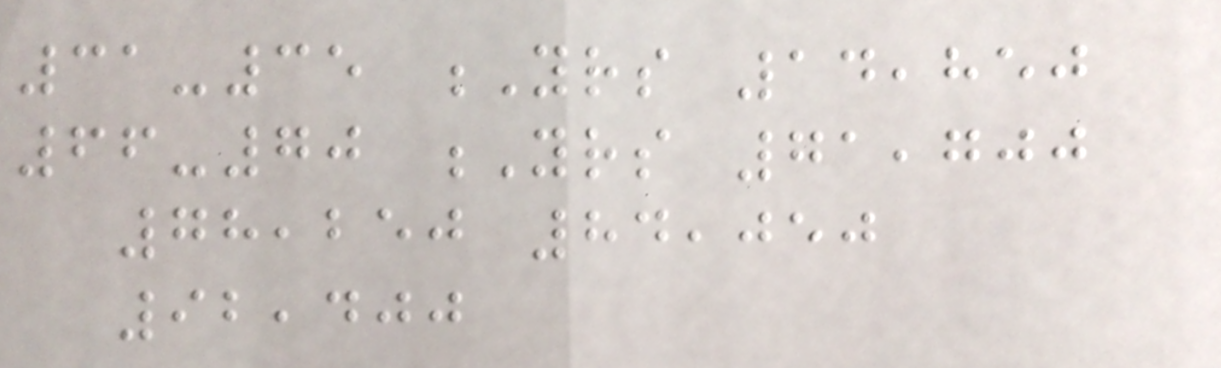31-35 Yrs 14,850
66-70 Yrs 71,700
78,250 84,050
92,400
